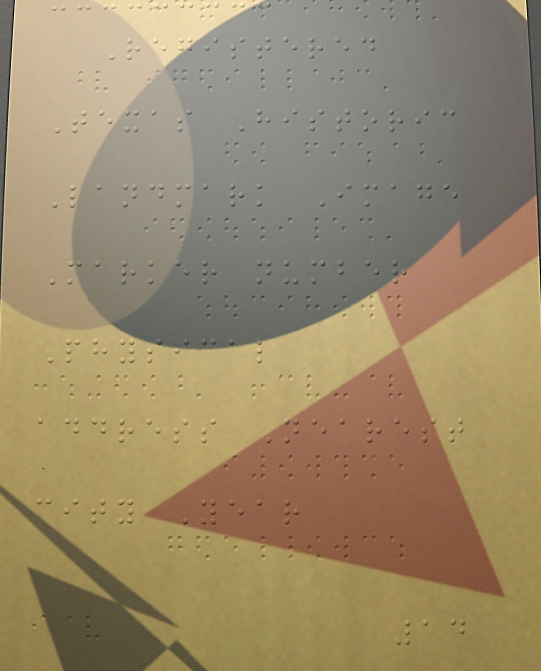Registered
Texas Historic
Landmark Image
Marker number
Physical
address Nearest
city Year
14
